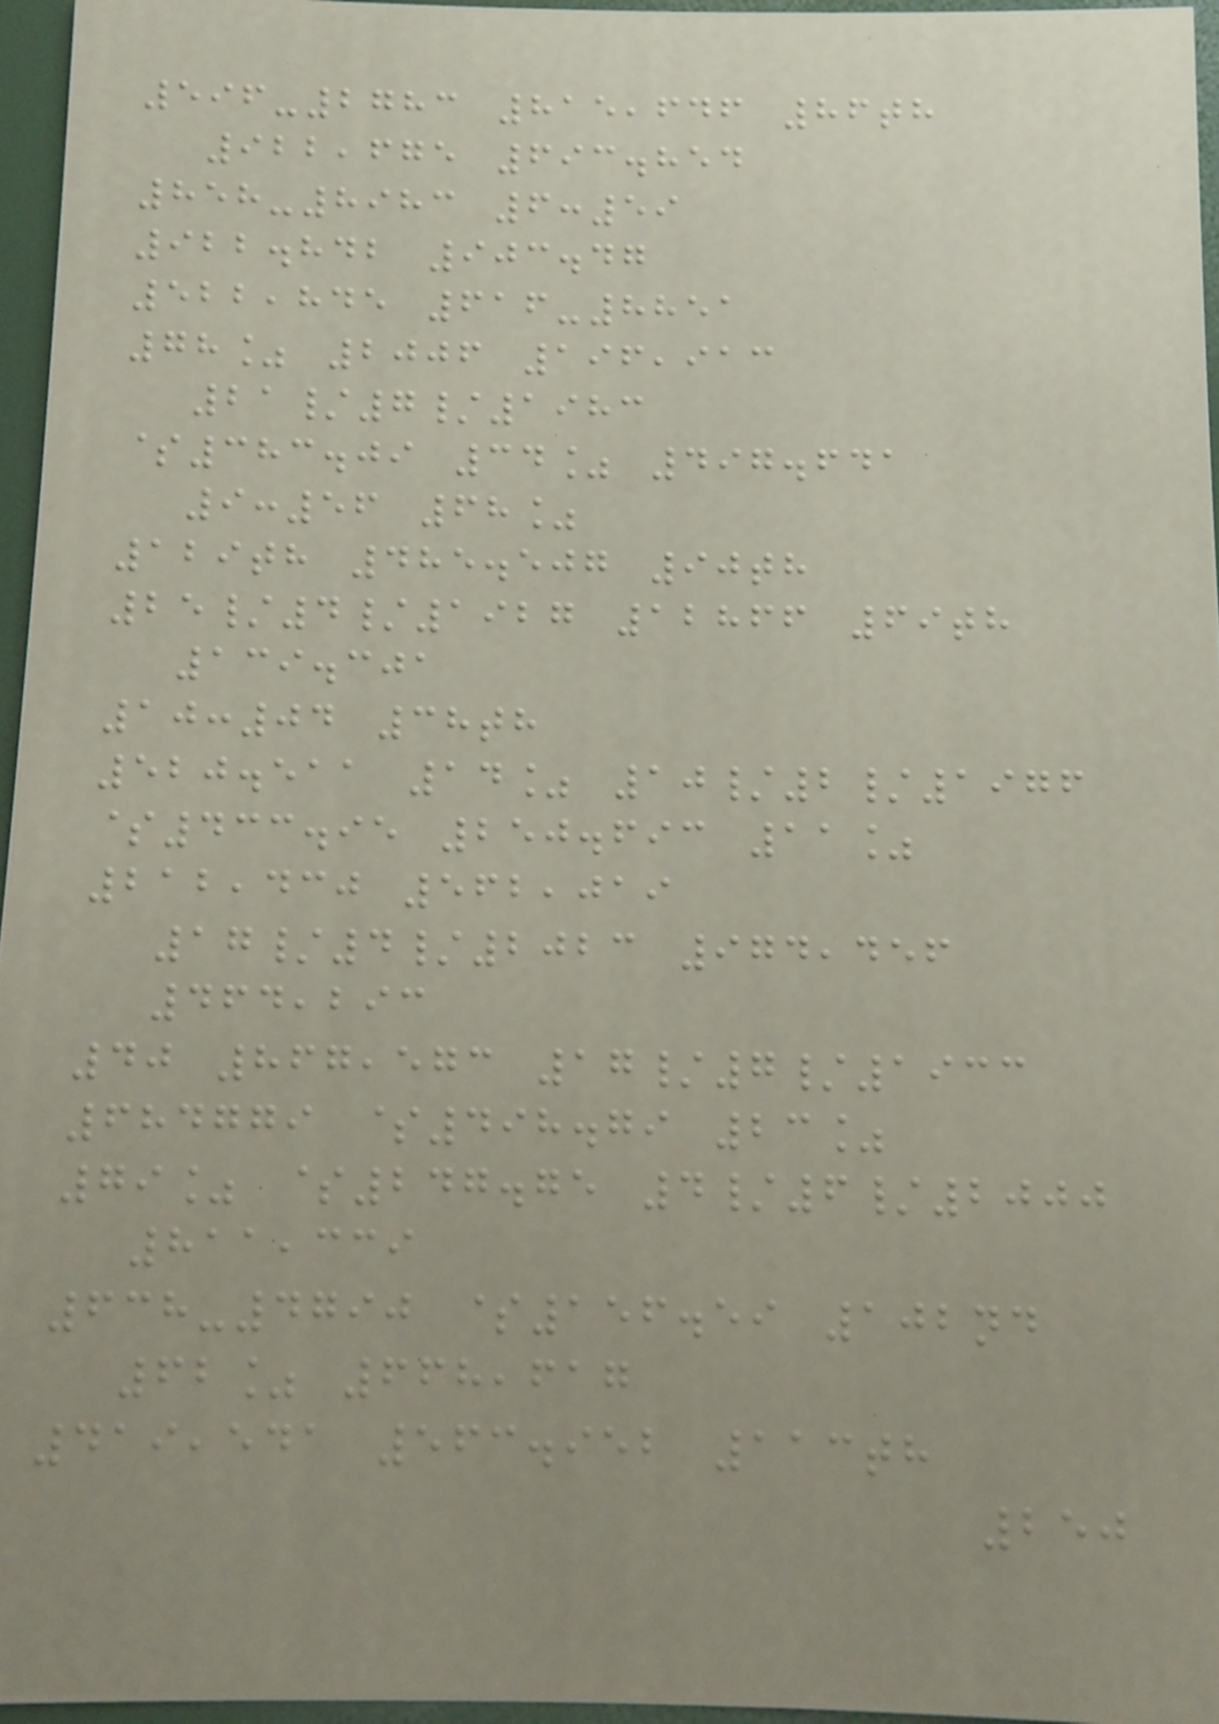596-2783 815,646 86th
922,675 693.854
858-8983 6:59
922.842 903.47
522,845 616-8851
78% 2006 196,913
21/7/1983
$383.09 34% 497.641
9:56 68%
129th 485.507 90th
25/4/1927 12866 69th
139.301
10:04 38th
520.511 14% 10/2/1976
$433.95 250.693 11%
212,430 562,019
17/4/2023 974,456
464,293
40 867,573 17/7/1933
684779 $498.79 23%
79% $247.75 4/6/2000
811,339
638-4790 $156.59 102nd
62% 668,617
419,541 563.952 113th
250
